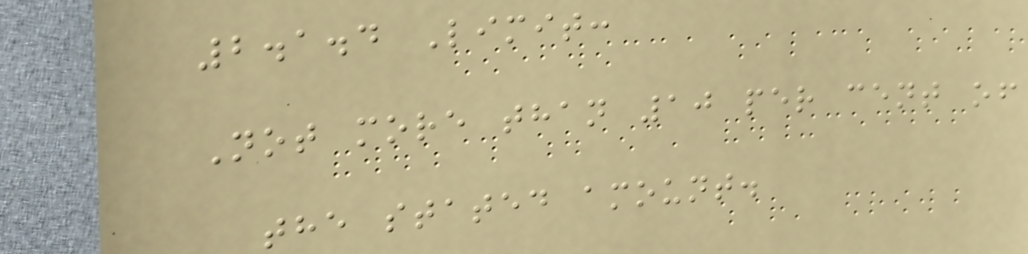2.1.4 Limit:
Not more than 10 per cent of
the stated amount.
